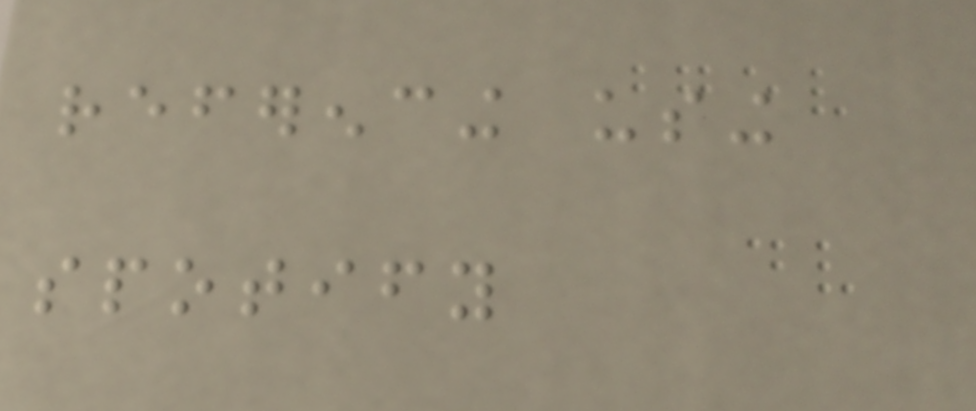referencing using
spotify
